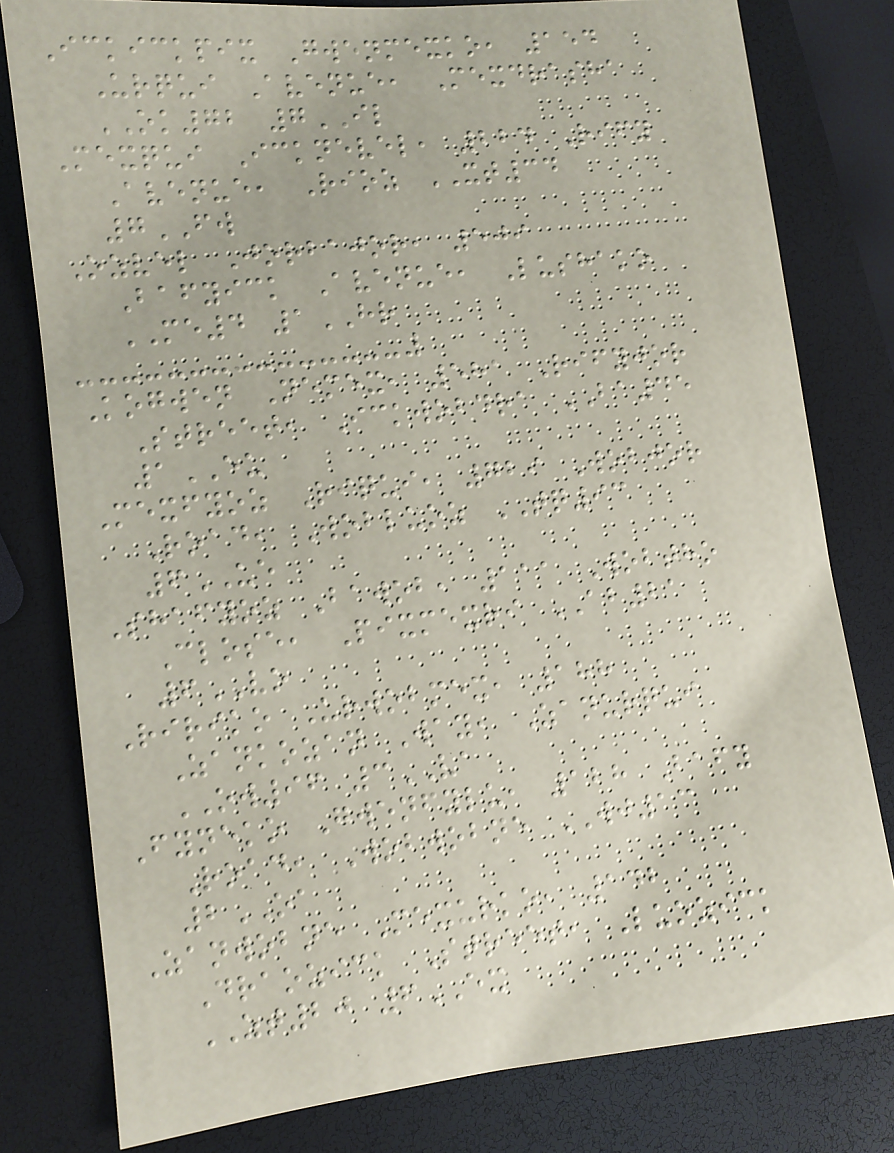Ickickpix Gwenmexko, 154
Urqui Avenue, Mexdrasha
OK72 7IL
Mexqui Icknevel, 224 Rify
Avenue, Rioz XT34
7FW
Ozvel Jorbajor, 509
Bafyick Avenue, Lushako
ME4 1HR
Kogwen Nemex, 581 Rifyjor
Street, Ickwobdra BA45
1EU
Mexfyoz Riqui, 729 Wobjor
Road, Wobluoz TQ93
6UE
Shafyoz Bawob, 111 Wobtho
Close, Pixmexri AB21
6VO
Ririko Urwobmex, 188
Zankozan Way, Zanurqui
OW96 3VA
Fyneko Gwenfylu, 128 Bafy
Road, Wobwobne WJ13
2OA
Zanwobne Mexurko, 142
Draozick Street, Luozick
ZT20 6EX
